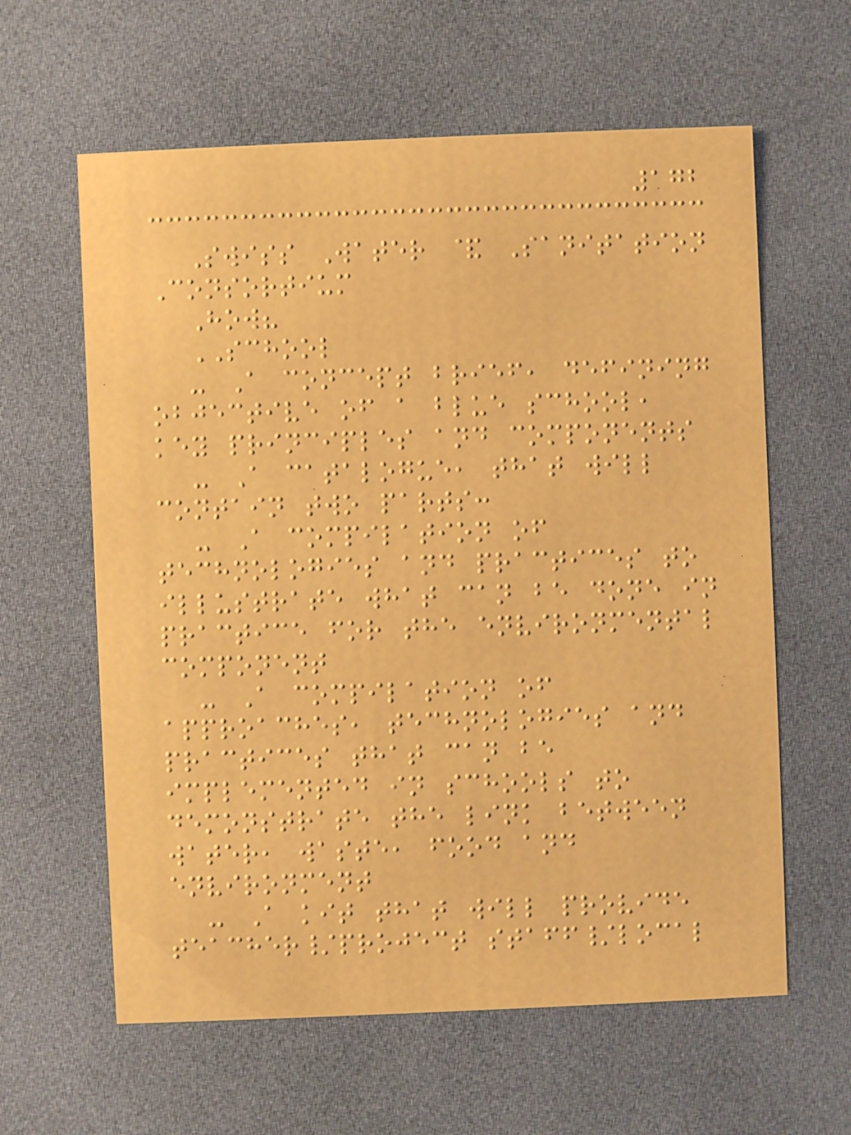172
Swiss Water & Sanitation
Consortium
How?
SCHOOL
- A concept brief, defining
objective of a blue school,
key principles and components
- A catalogue, that will
contain two parts:
- A compilation of
technologies and practices to
illustrate what can be done in
practice for the environmental
component
- A compilation of
approaches, technologies and
practices that can be
implemented in schools to
demonstrate the link between
water, waste, food and
environment
- A kit that will provide
teacher/project staff/local
